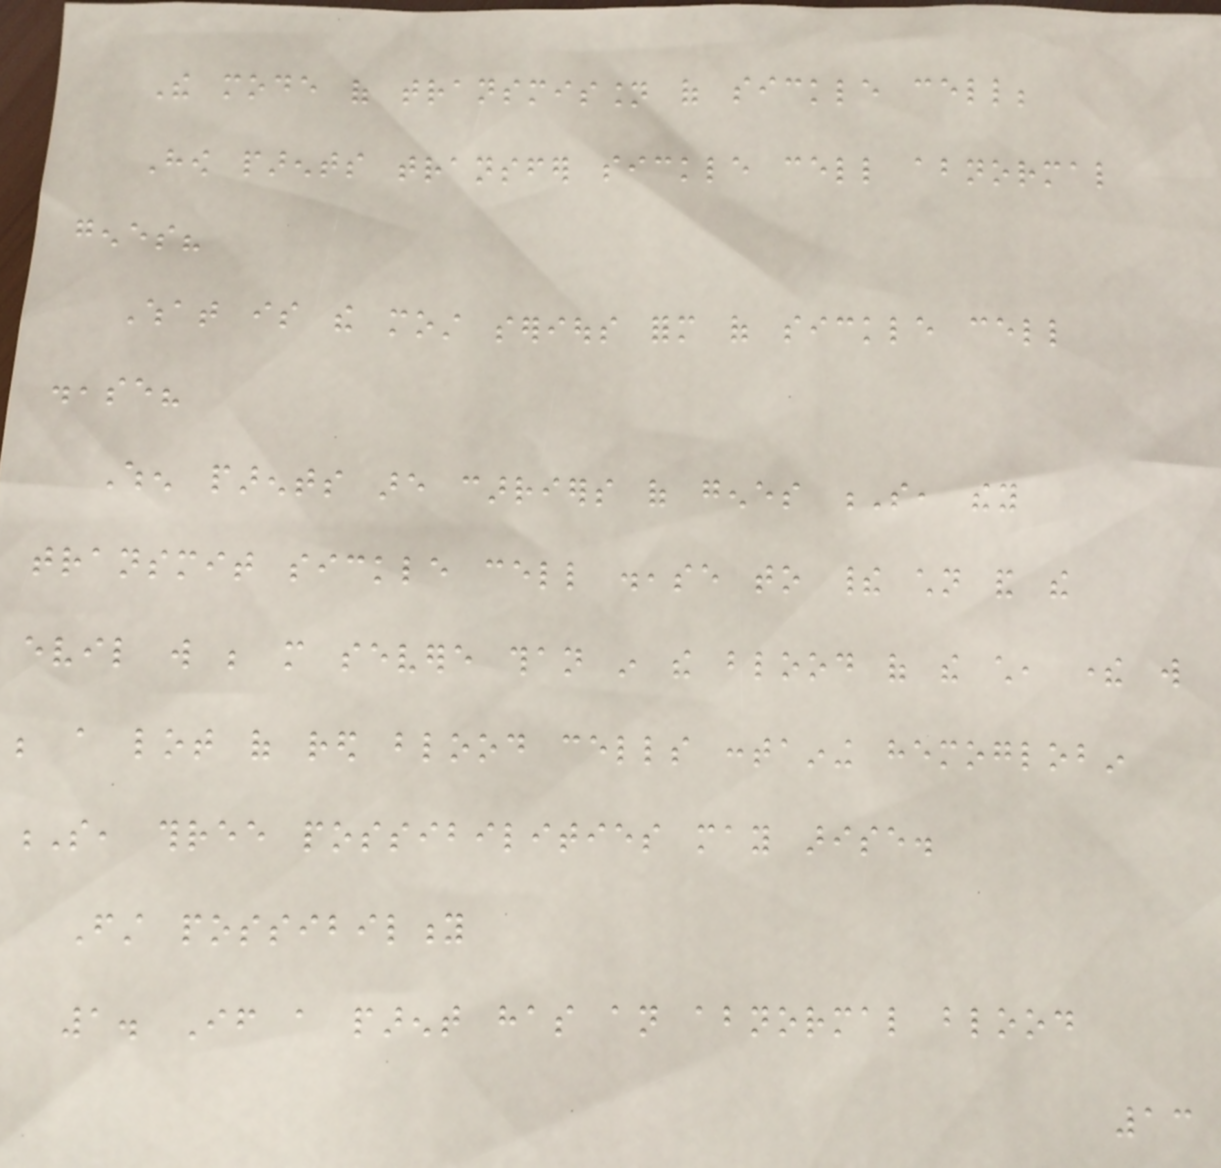The mode of transmission of sickle cell;
How parents transfer sickle cell abnormal
genes?
What is the most serious form of sickle cell
disease?
When parents are carriers of genes S, they
transmit sickle cell disease to their children and the
evil will be more severe than in the blood of the child, there will
be a lot of red blood cells containing hemoglobin
S, three possibilities may arise.
First possibility
1. If a parent has an abnormal blood
13
